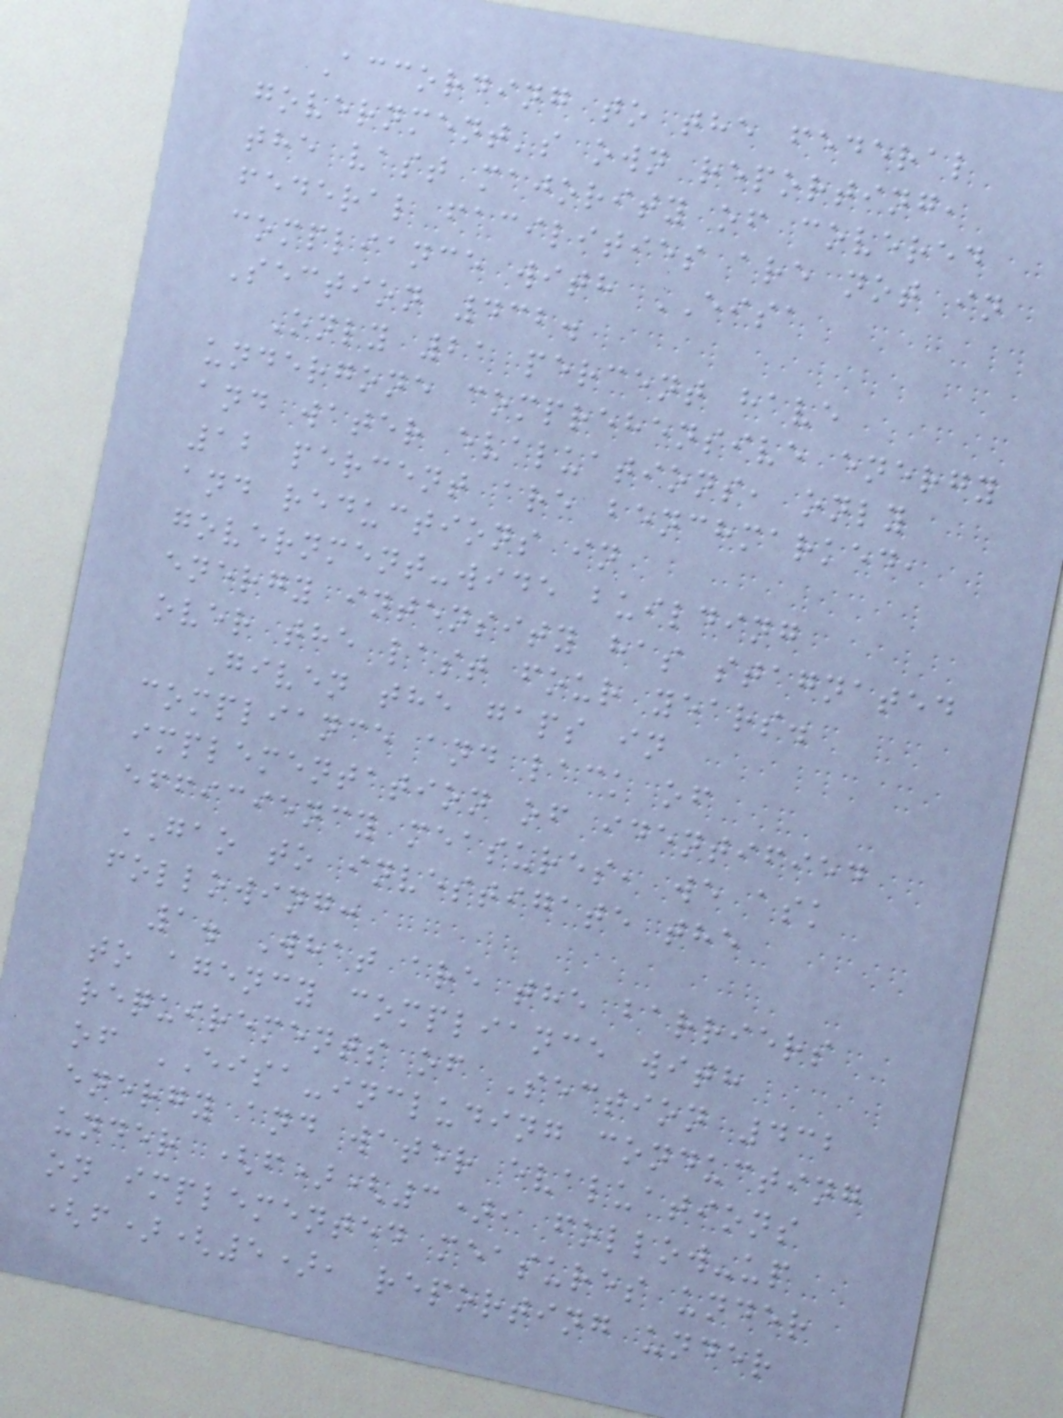According to the federal
government's own reporting,
the vast majority of covered
federal facilities are not in
compliance with EISA
Section 432.
Only 21 percent have
undergone comprehensive energy
and water evaluations, only
12 percent are benchmarked,
and reductions in
government-wide building
energy intensity has stagnated
over the last four years.
Given the gaps in
compliance and lack of
implementation of identified
efficiency measures, we ask
GAO to investigate the
following:
1. What are the barriers
to agency compliance with
requirements of Section 432
of EISA-including conducting
energy and water evaluations
under (f)(3), follow-up
on implemented measures under
(f)(5), reporting under
